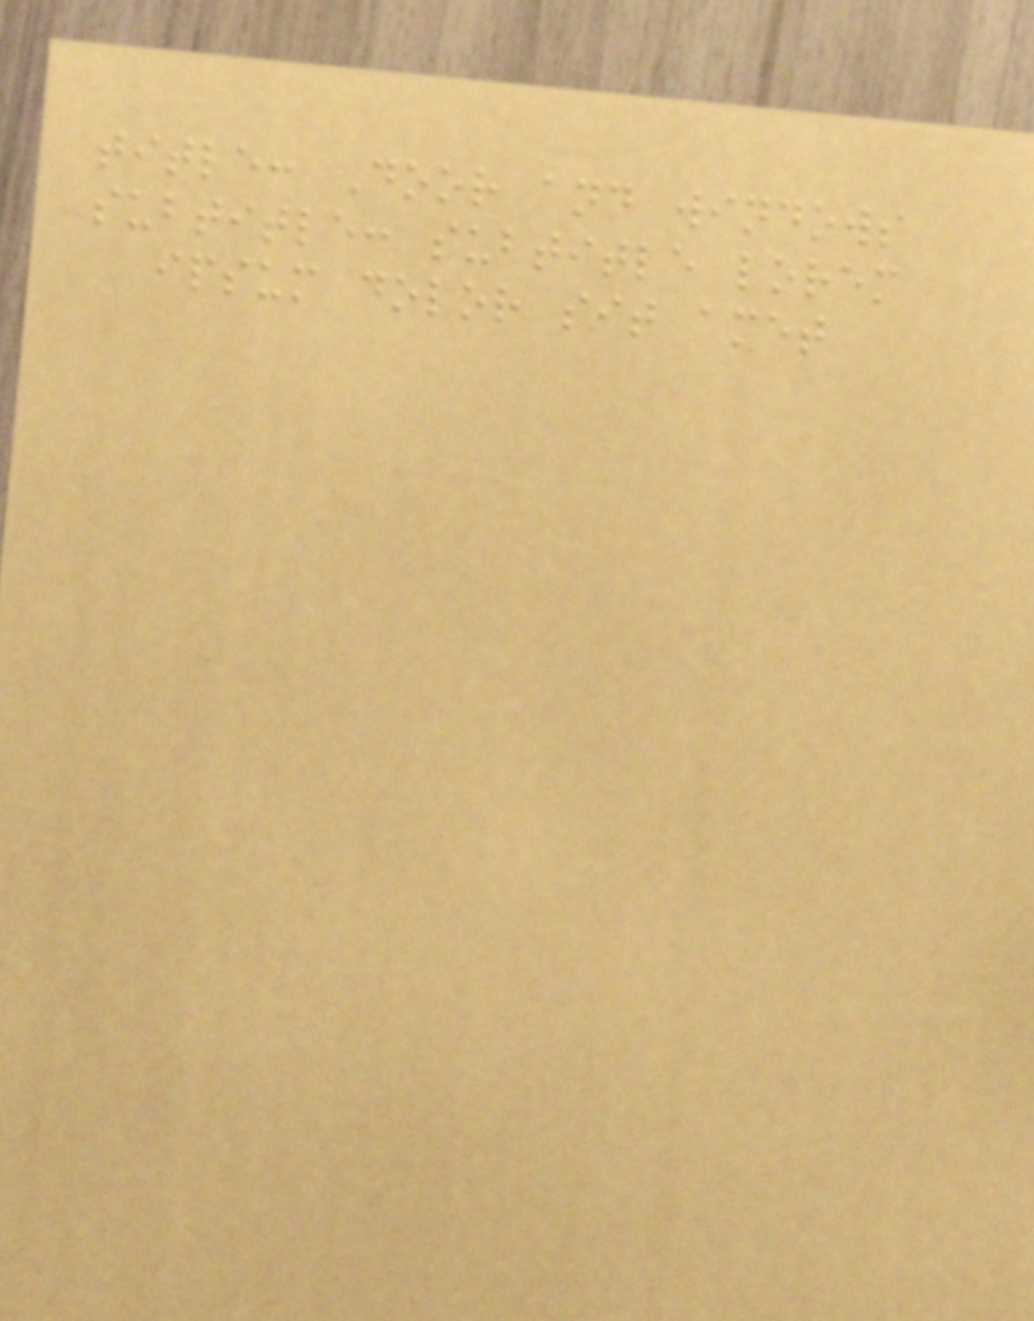title: Door and windows
subtitle: subtitle lorem
ipsum dolor sit amet
